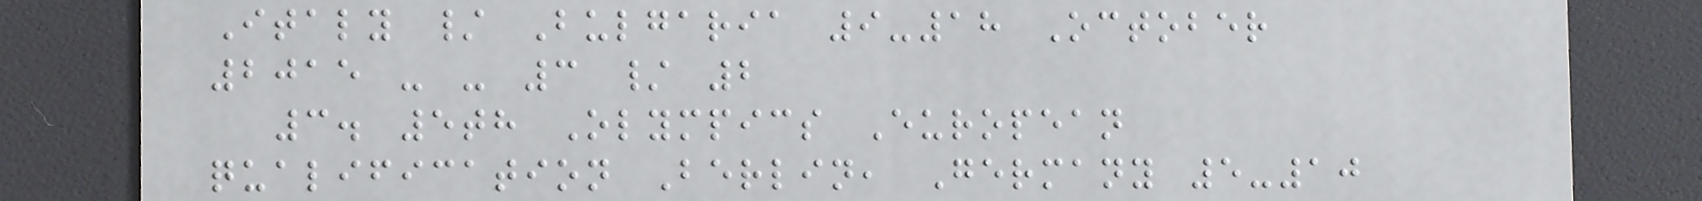Italy / Bulgaria 9-18 October
2015 - - 3 / 2
3. 5th Olympics European
qualification Berlin, Germany 5-10
